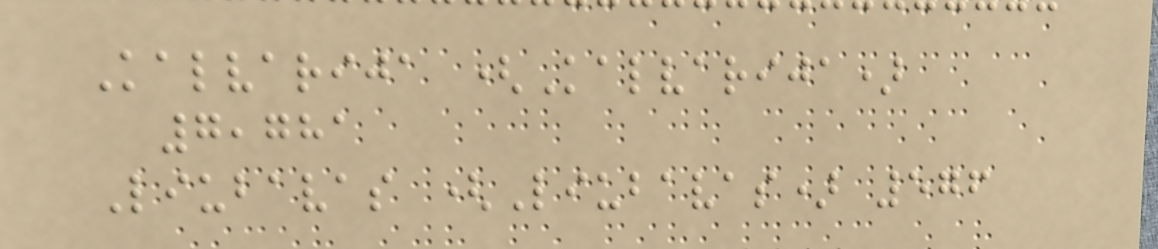Kalvarija (Kalvarija)
7,781
Liubavas (Liubavas) 576
